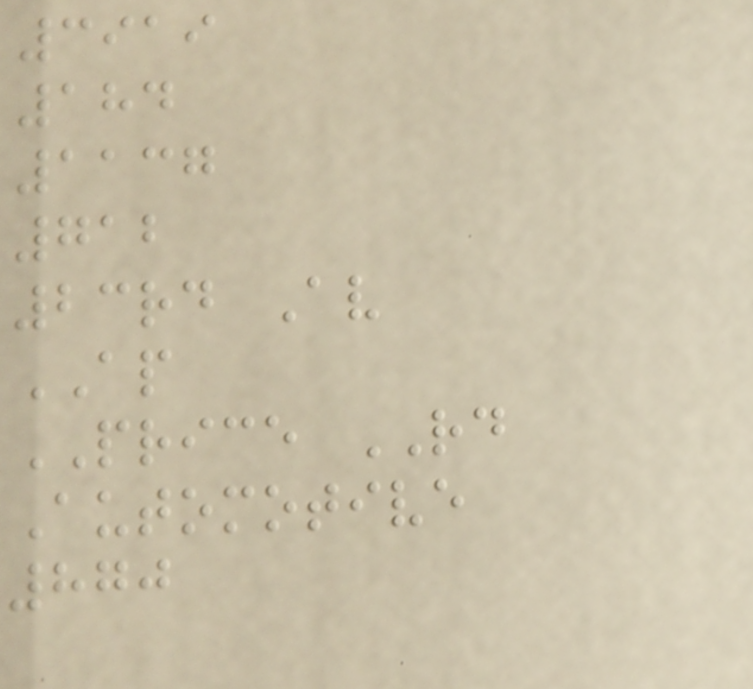3919
184
1137
712
23rd Av
AP
PRICE RD
Automotive
870
